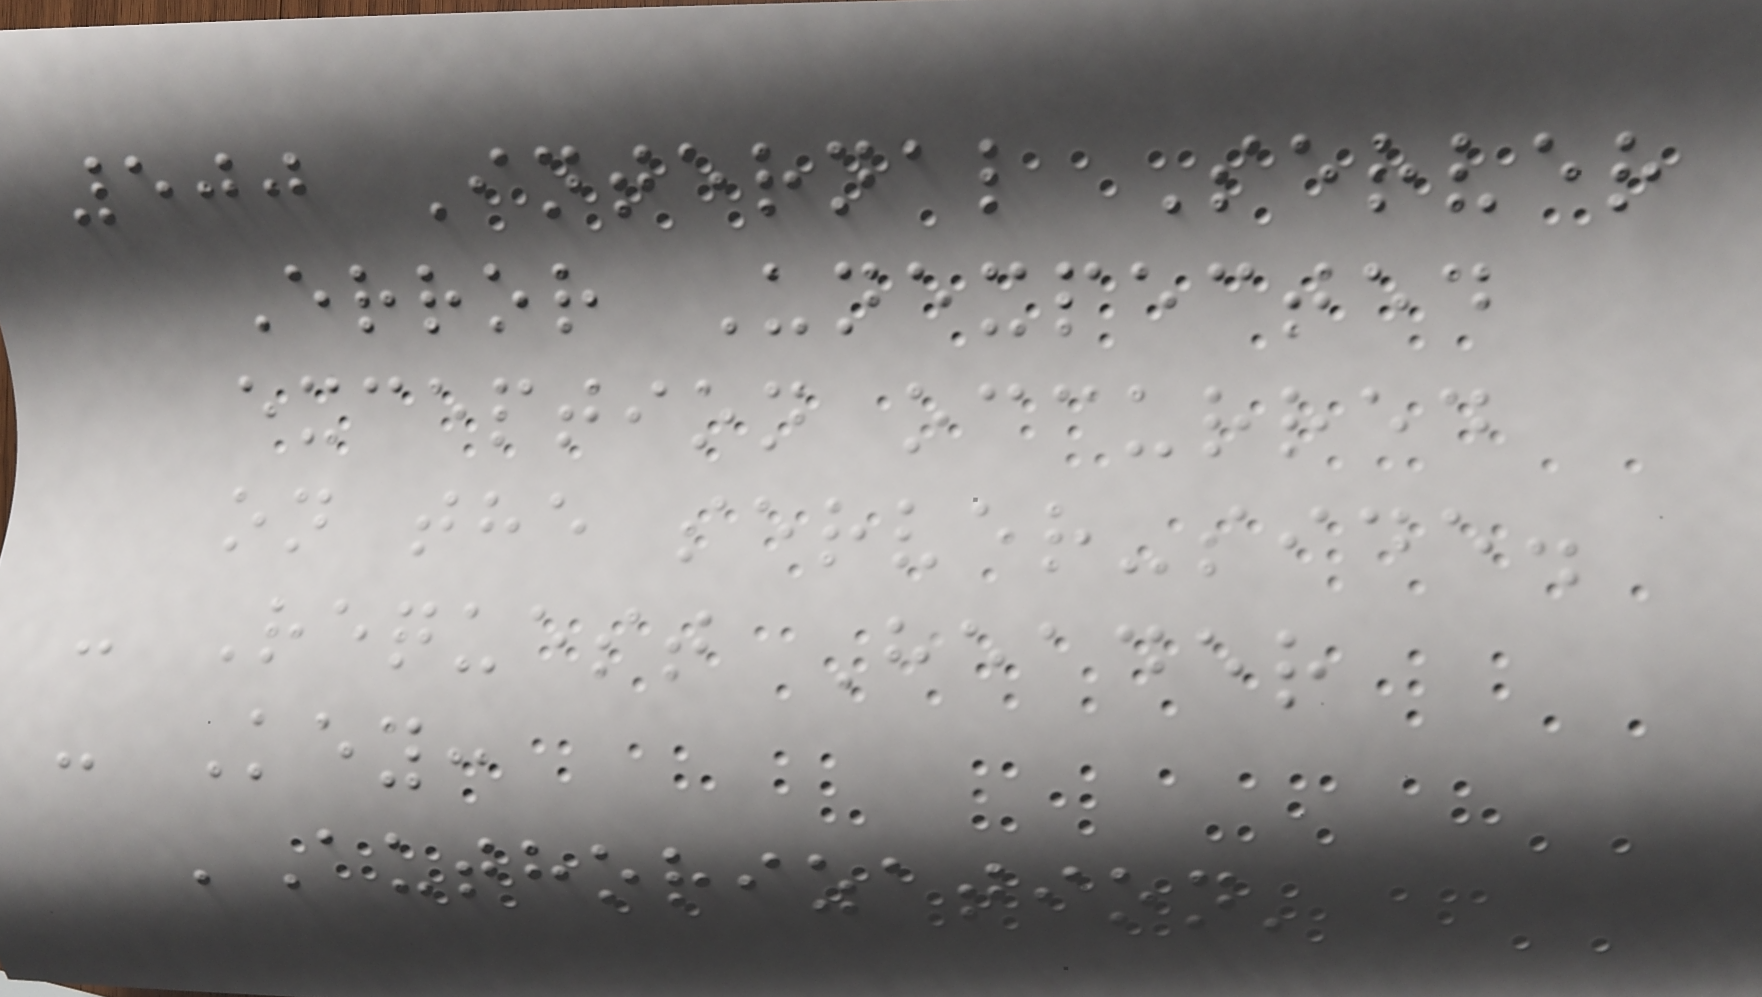500 Internal Server
Error Unexpected
exception occurred
on the server-side.
- Request Header
- Key:
'Authorization'
